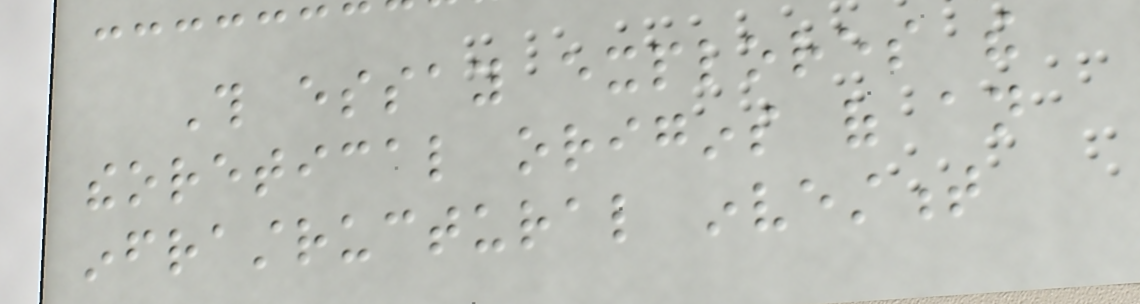This essay explores the
theoretical origins of an
infrastructural investment
